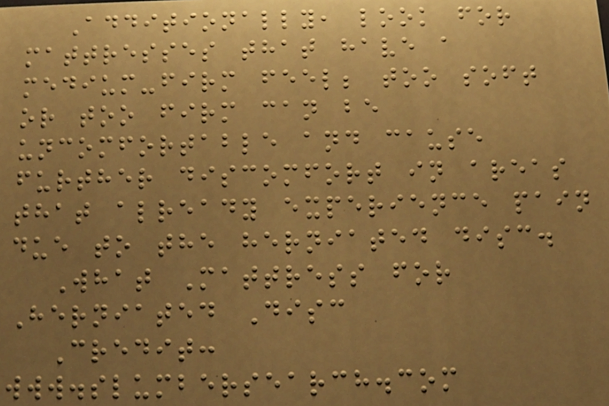Additionally, look for
mattresses that have a
medium-firm feel; too soft
or too firm can be
uncomfortable and cause
further discomfort in areas
that already experience pain
due to the herniated disc.
What Mattress for
Herniated Disc
Credit:
www.slumbersearch.com
